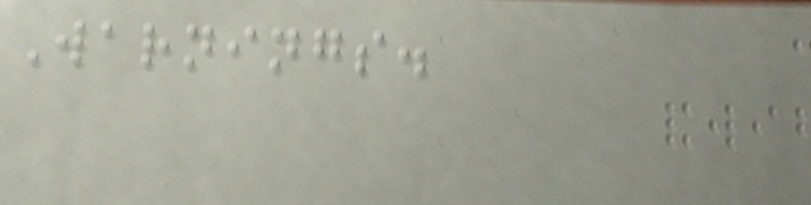Warnings.
